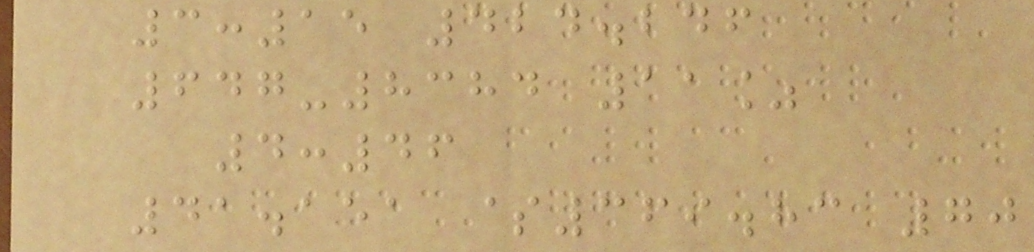3:15 424.246
647-8384 11%
4:46
41.151 $369.83 70
